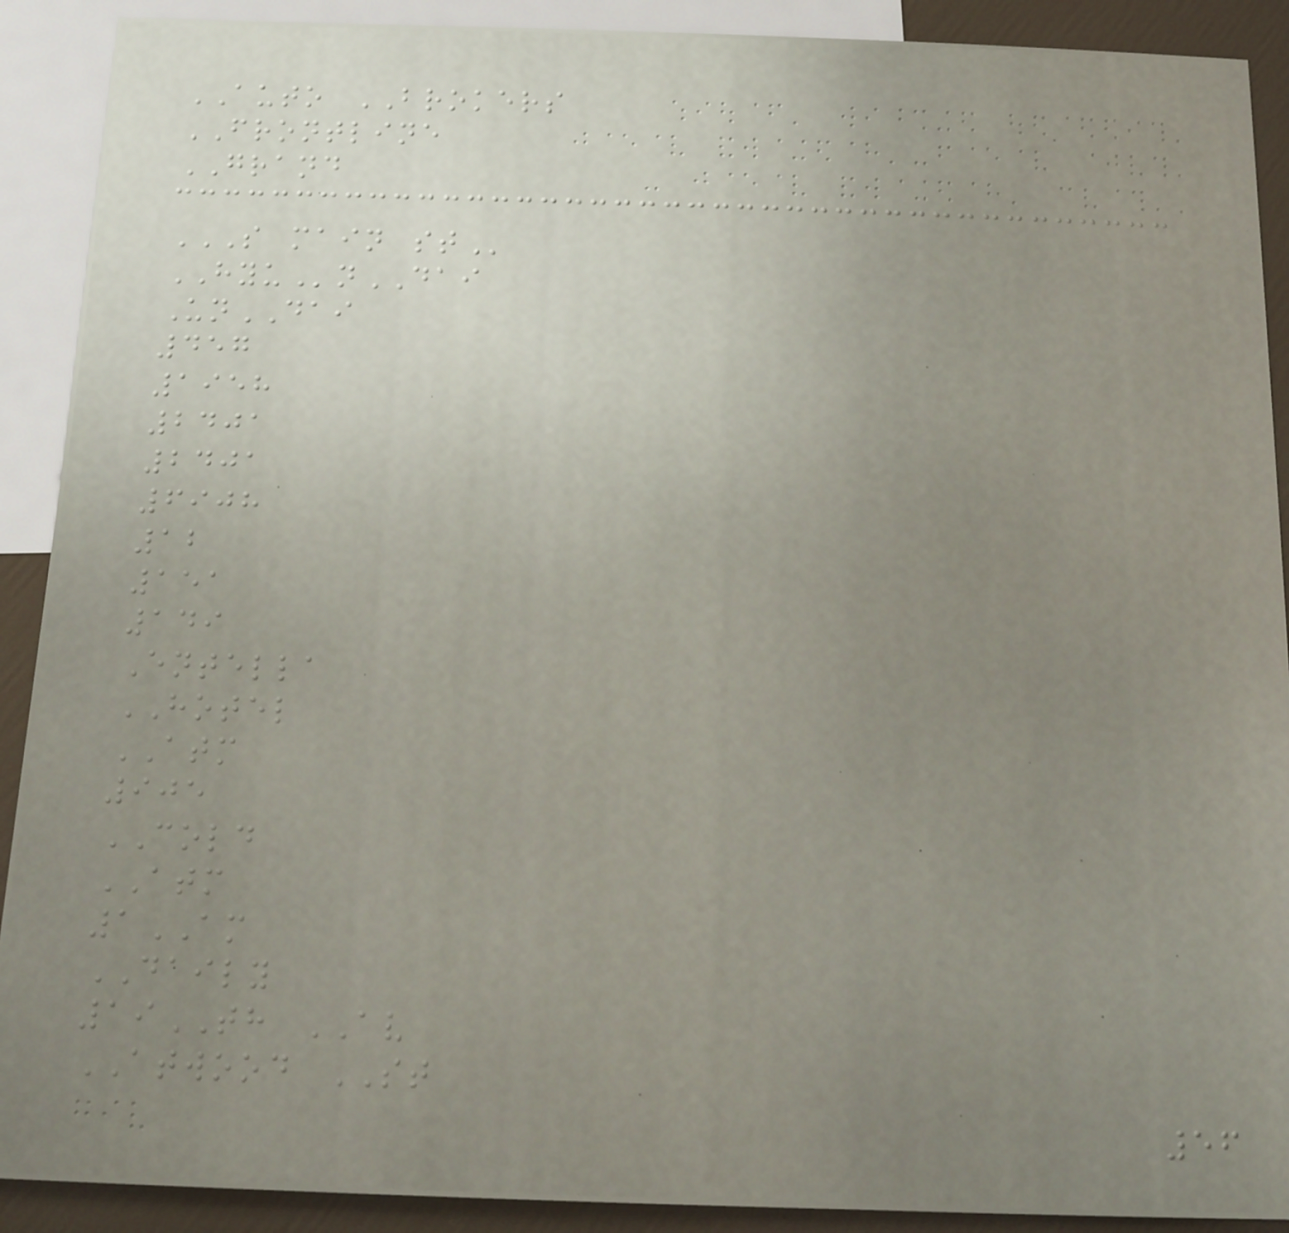AUTO BROKERS
FRONTLINE
GRAND
S MAIN ST
HYUnDAI
UnDAI
457
1958
2401
2401
6908
12
151
149
Entella
HOTEL
ATM
905
COLD
ATM
1AM
DAILY
19TH AV
ATWOOD ST
56
